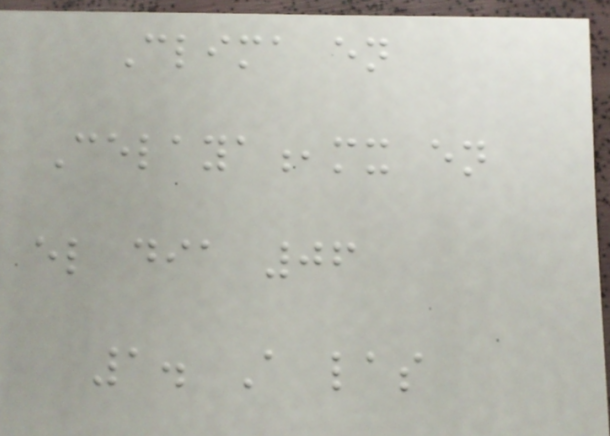Clima en
Celaya,mx en
el dia 06
1. A las
